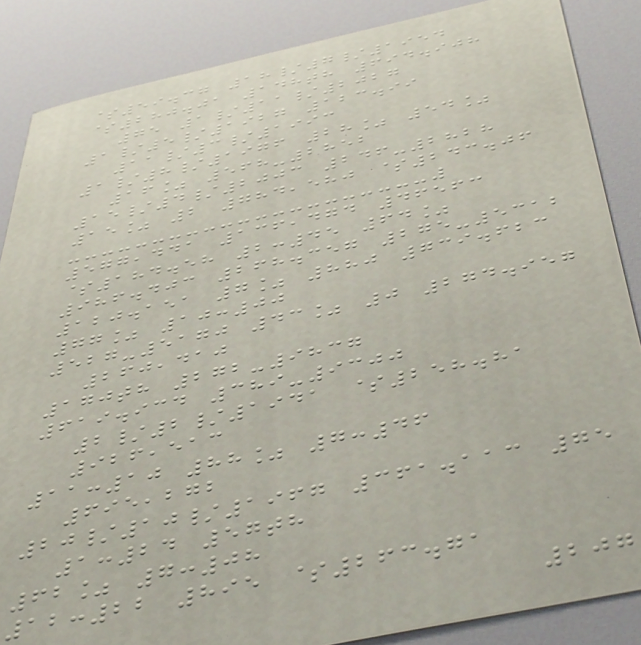$59.37 18/7/1954
$280.01 148th 694.908
75 1/11/2027
1/5/1927 123.99
11/3/1993
1/8/1976 28% 54%
16% 568-2852
15/4/2003 246-2828
15% 2 784,580 $243.06
577,441 136,474 46563
$184.58 2:45 64%
986.403 268.357 275-5312
120.151 7% 880 739.623
77% 10:00
527-5170 43% 0 274.957
260,410
170th 272-9837
619.934 389-9300
2/2/1941 $258.81
926,513
11:10 88% 7:46
695,272
20/10/1967 361.113 75
1:24 57th
62% 7:08
12:22 895 $263.71
207
